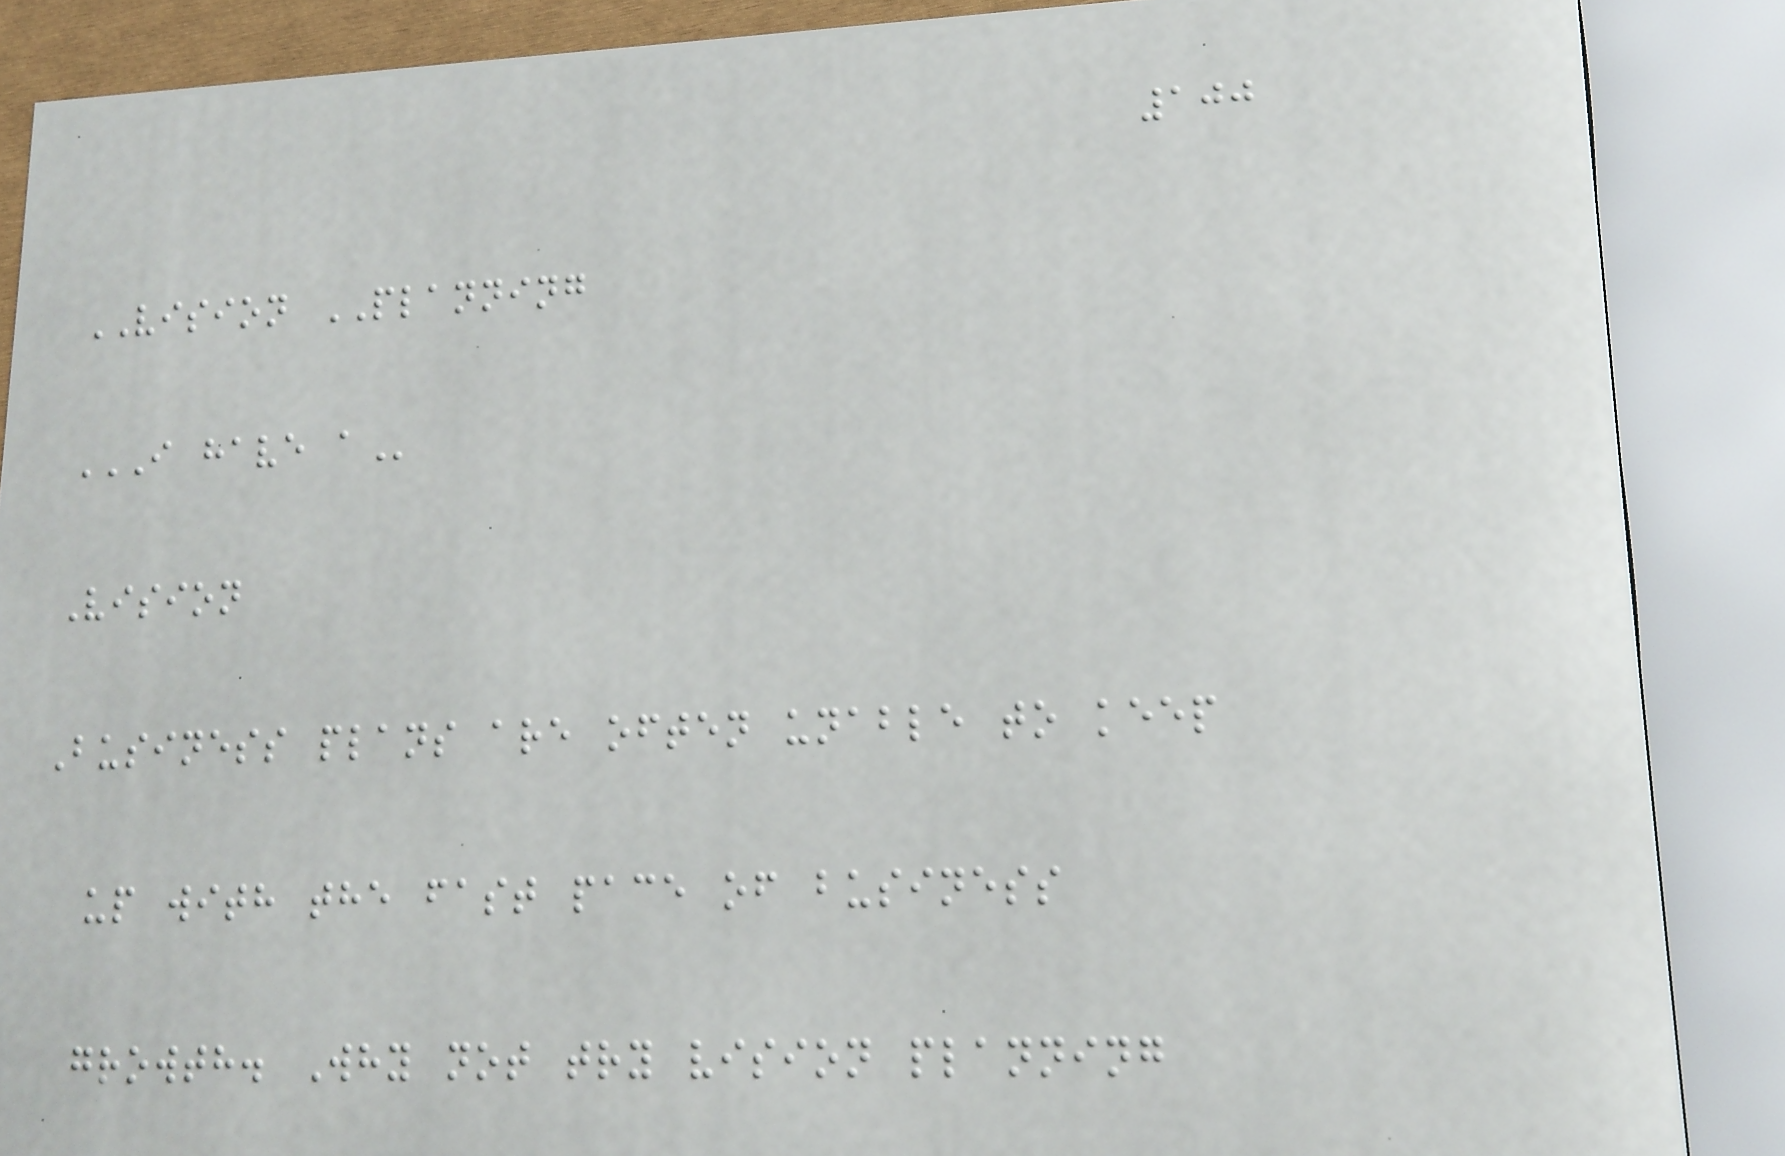100
VISION PLANNING
I HAVE A
Vision
Business plans are often unable to keep
up with the fast pace of business
growth. Why not try vision planning
